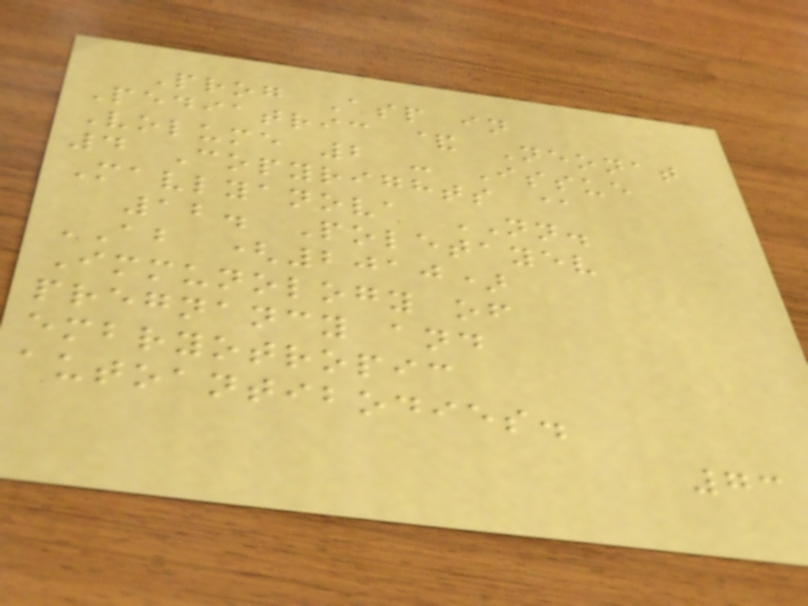Prog Asp in
Pediatric & Neonat
Volume 2 - Issue
4 Copyrights @
Mavlyanova NN.
12. Poletayev
AB (2010)
Immunology of
pregnancy and
embryotropic
autoantibodies.
73
